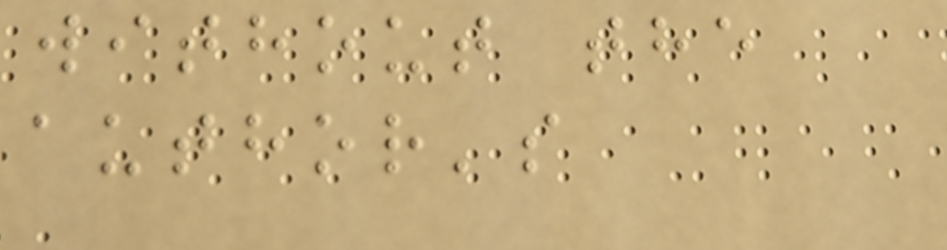without the
author's
